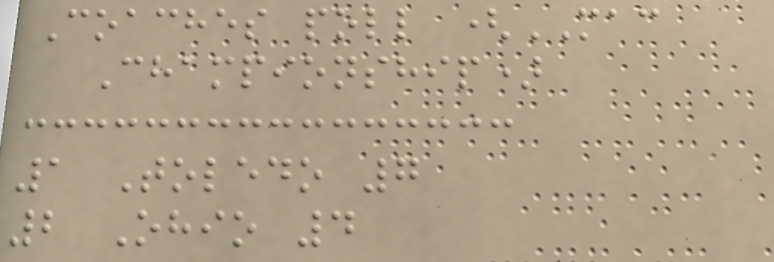Coaches poll (MAC
Championship)
1 Toledo 7
2 Ohio 4
